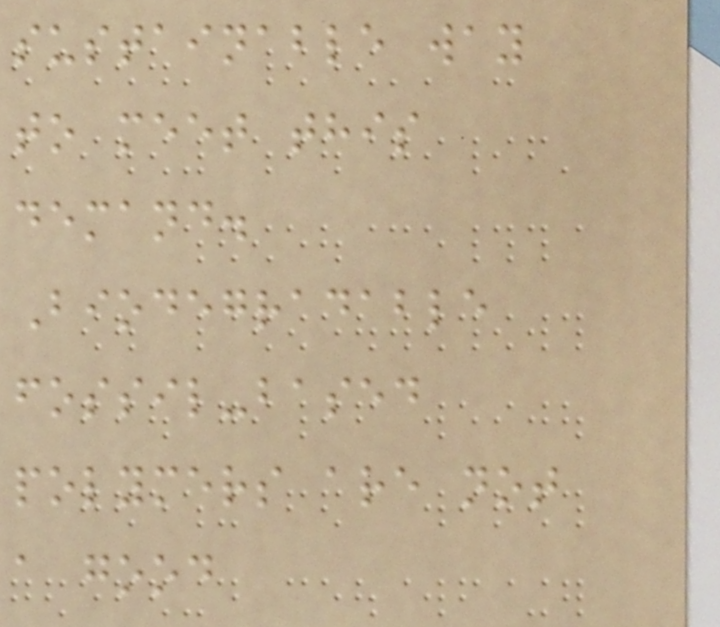sustainable way
to meet this
demand.
Biodegradable
fossil-based
polymers are not
a good
